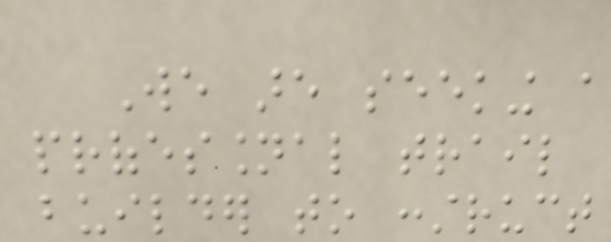We are seeking a
professional trail
builder to construct
